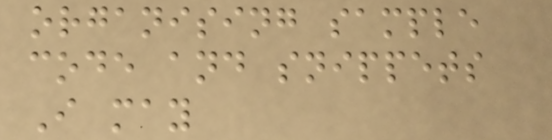organising sample
code and snippets
I may
